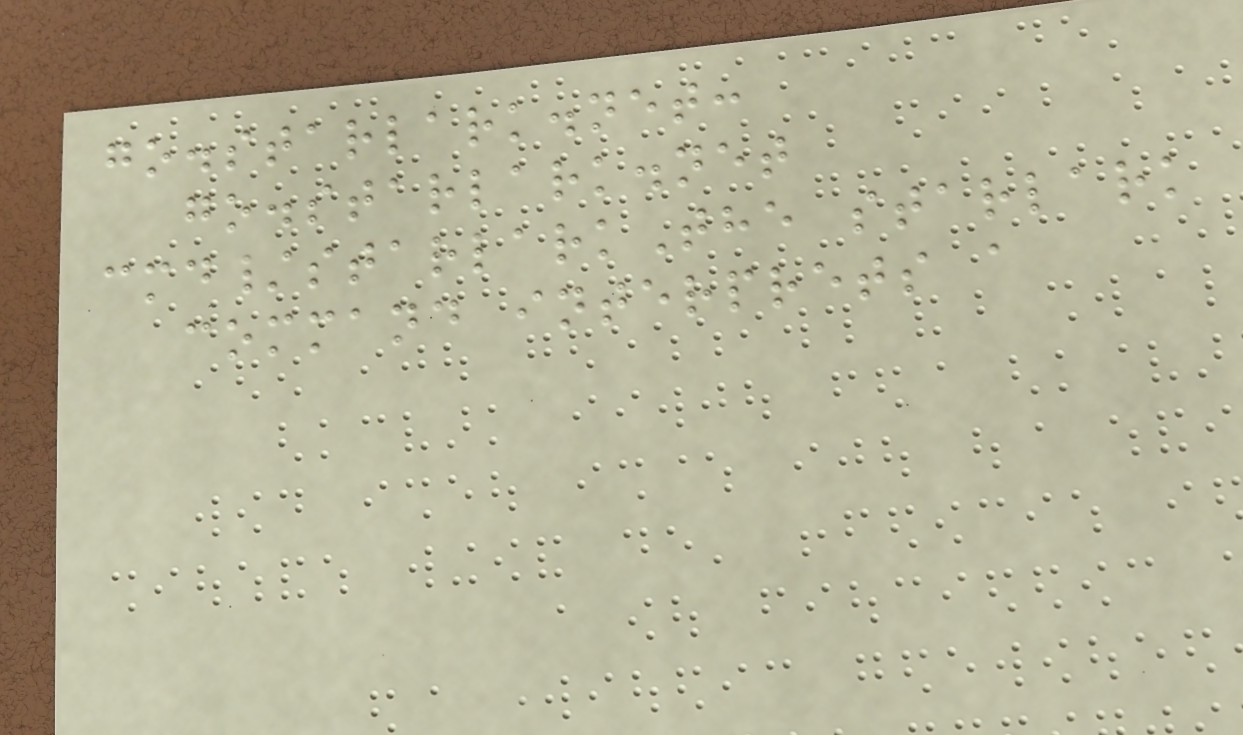go.starlark.net:
go.starlark.net
cmd/starlarkThe starlark
command interprets a
